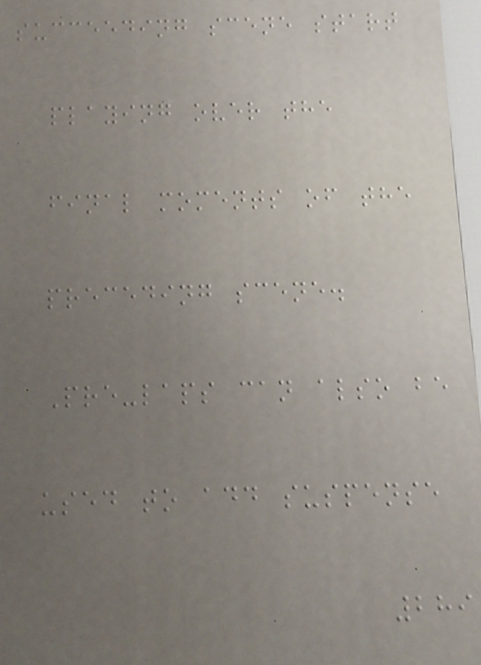succeeding scene start
playing over the
final moments of the
preceding scene.
Pre-laps can also be
used to add suspense
289
